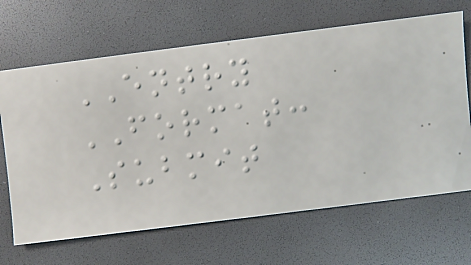ENTRY
FORMAT:
Submit
